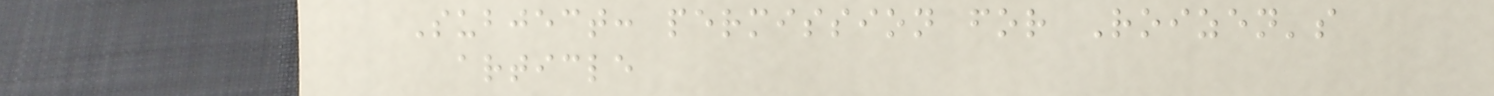Subject: permission for Roizen's
article
